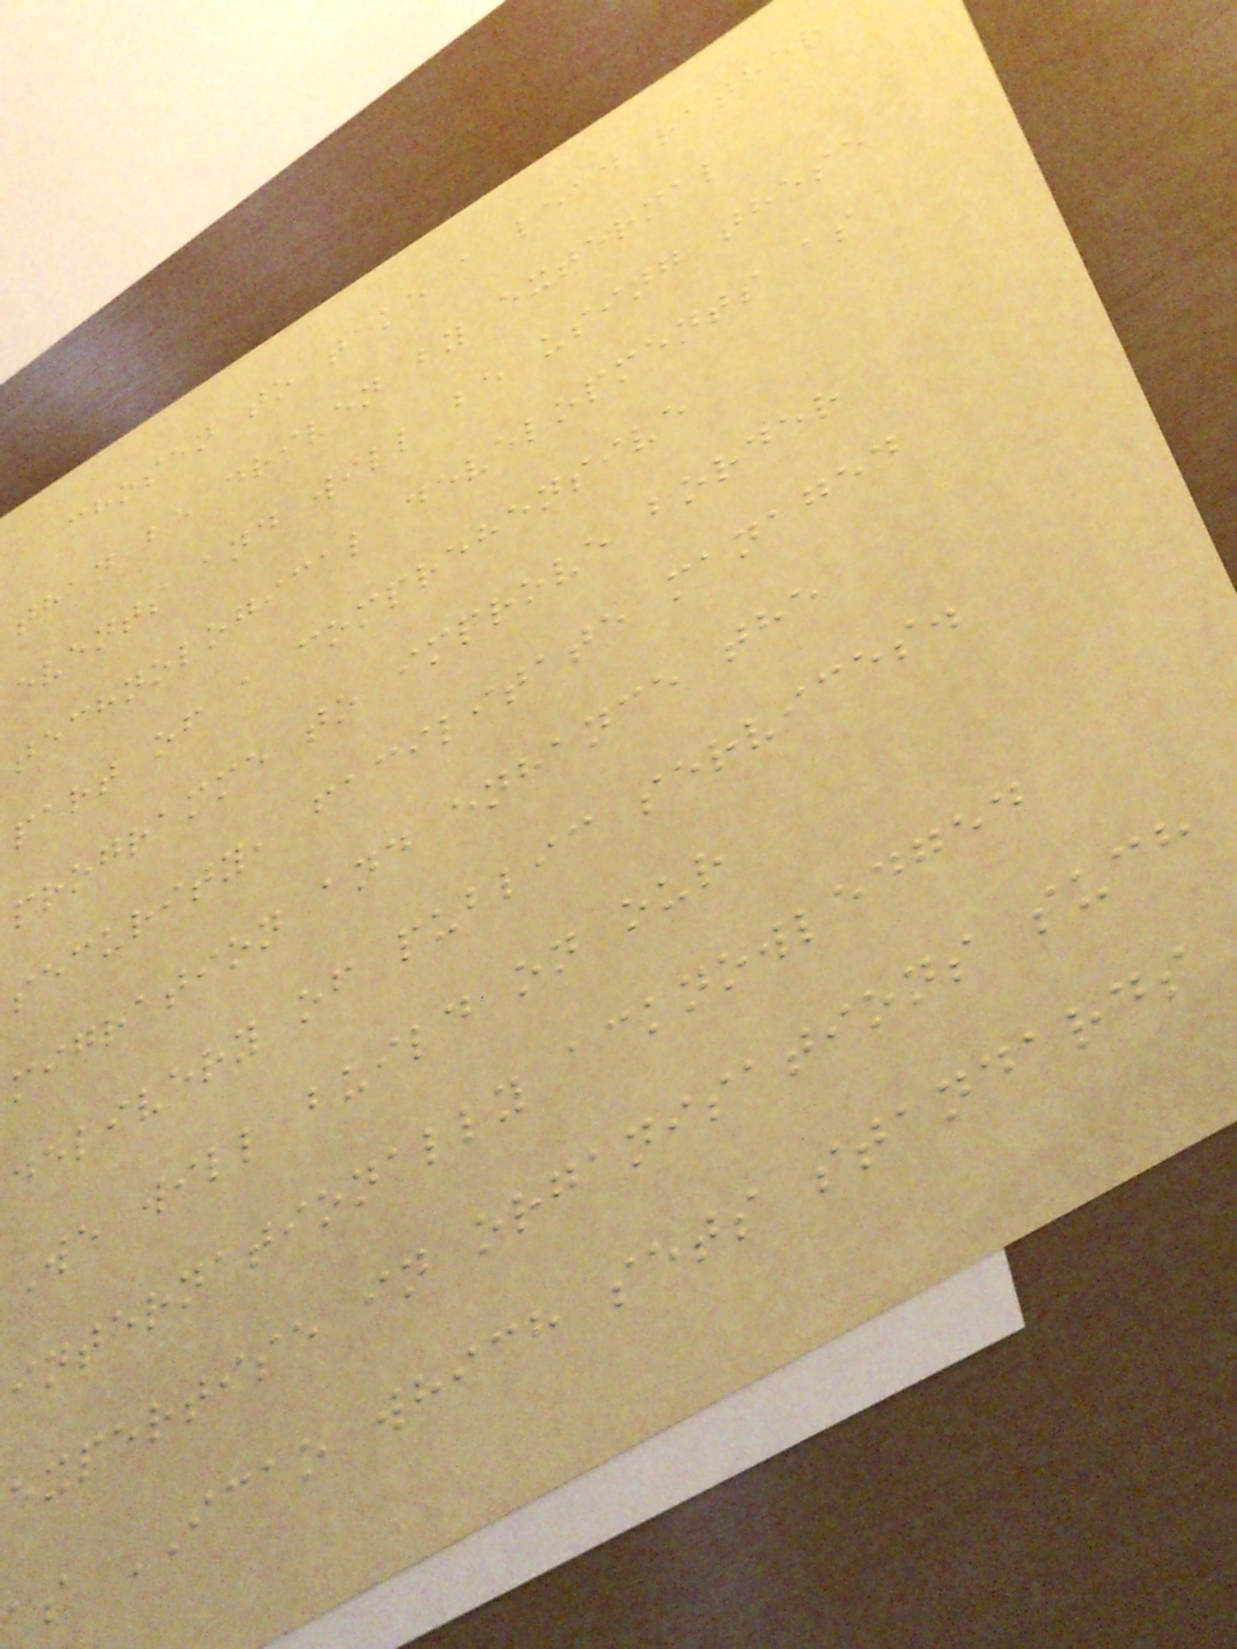chosen to take a lead rather
than be driven by external
events and will be using these
technological developments as
part of a comprehensive
programme to improve border
security, facilitate managed
migration and enhance the
delivery of public services.
We will build on our
internationally acknowledged
expertise in organisations such
as ICAO which sets standards
